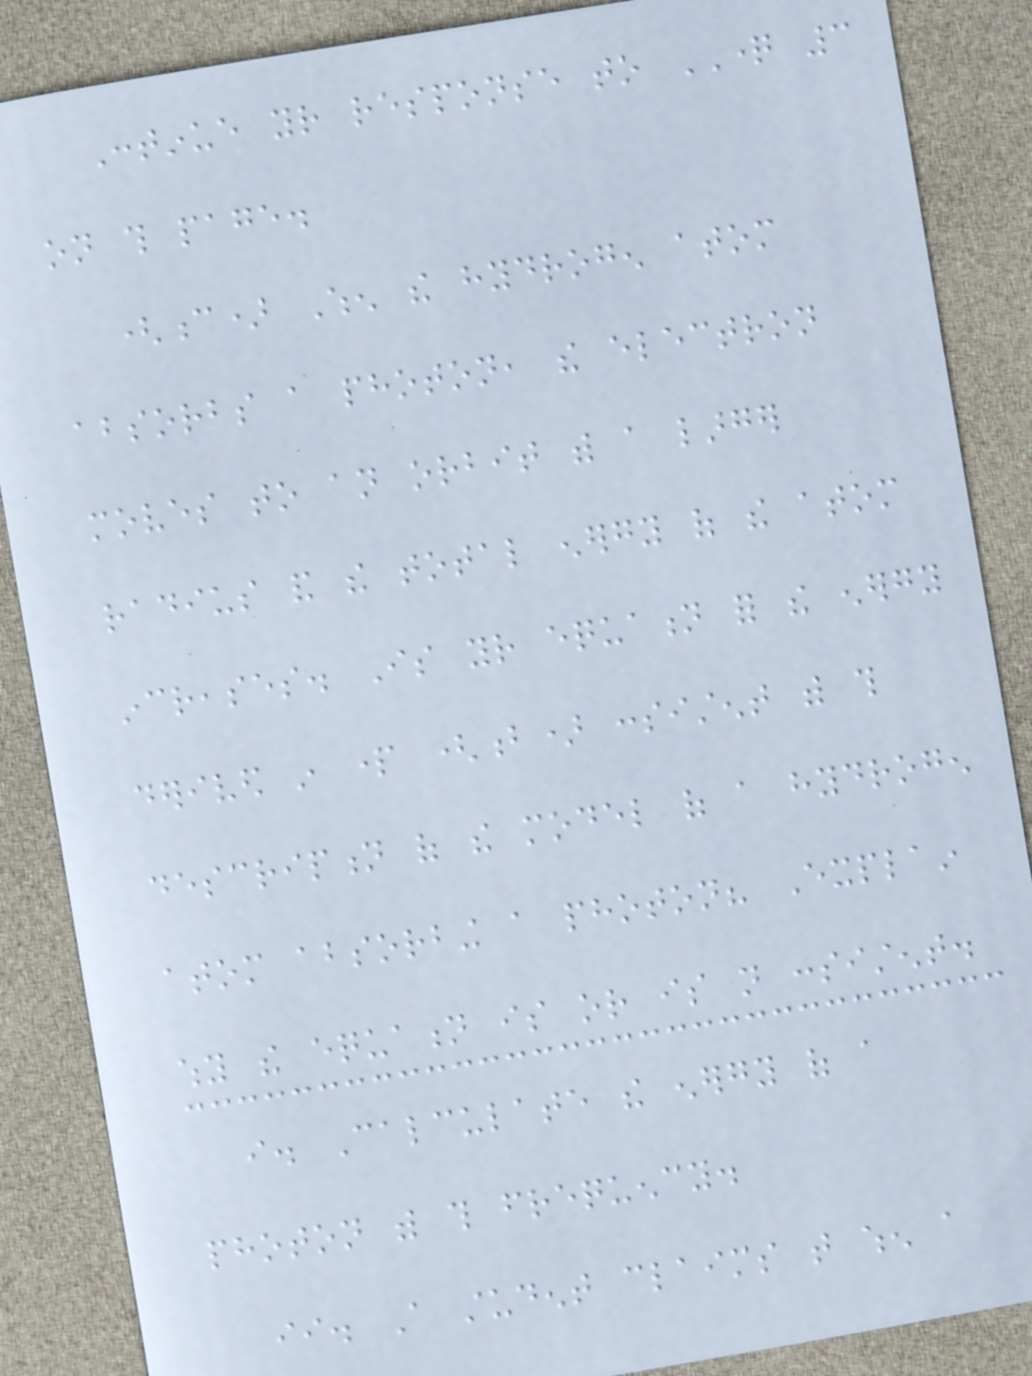Continue your response to QUESTION 3
on this page.
(c) When the hydrogen atom
absorbs a photon, the electron
moves to an orbit with a larger
radius and the total energy of the atom
increases. Is your equation for the energy
derived in part (b) consistent with this
description of the model of a hydrogen
atom absorbing a photon? Explain
why the equation is or is not consistent.
i. Calculate the energy of a
photon with this frequency.
ii. A student claims that when a
